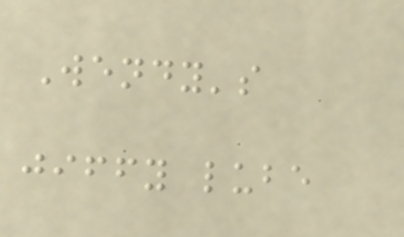Wendy's
jiffy lube
